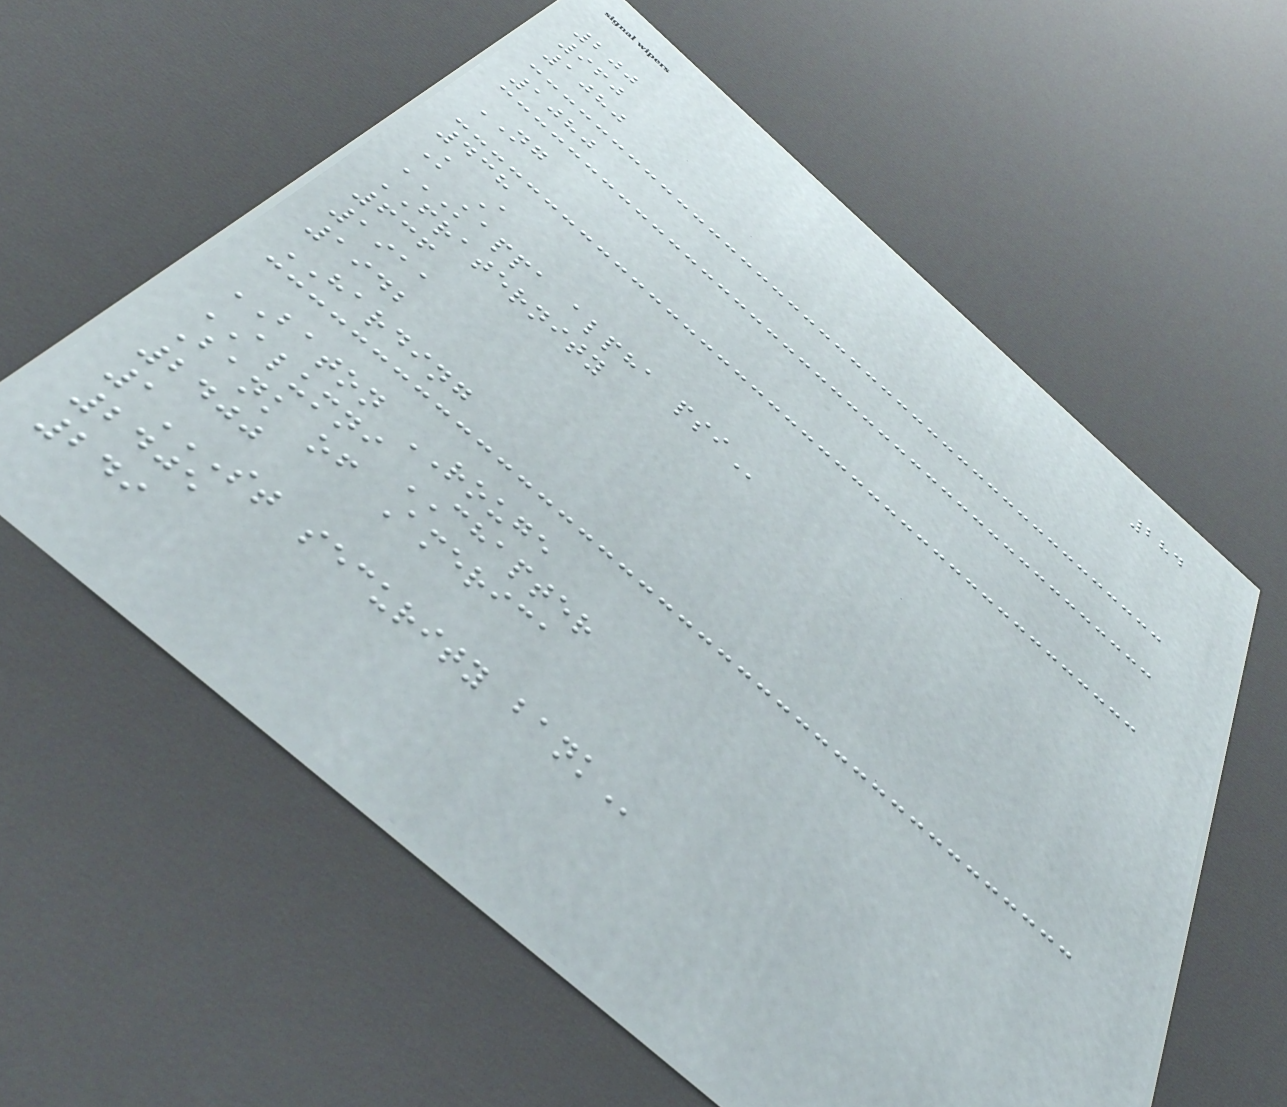284
200
960
1080
1080
NG
438
K A
KAPPA ALPHA PSI
FRATERNITY
636
1911
1942
HARDING
BATON ROUGE
ALUMNI CHAPTER
Bank of America
2400
1ST SECURITY BANK
2405
249
